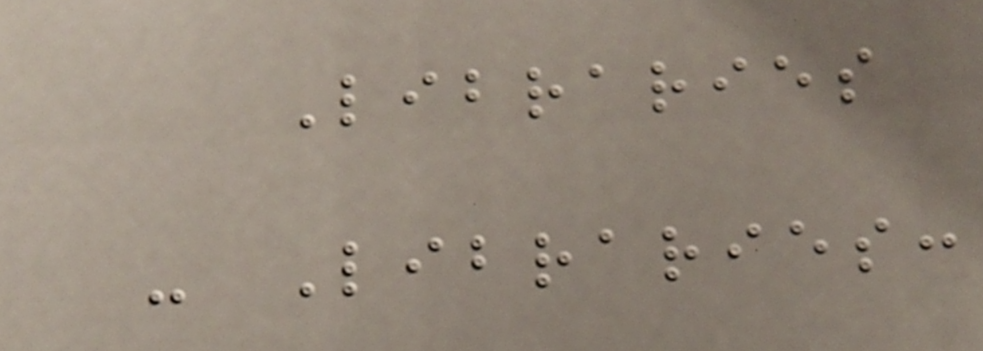Libraries
- Libraries:
